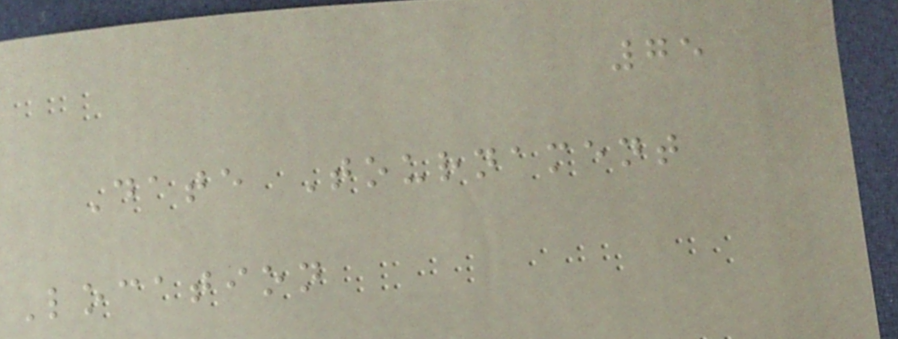75
Date Tournament
Location
